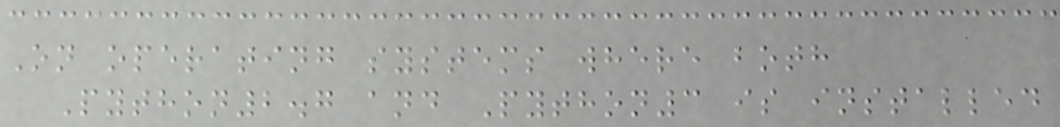On operating systems where both
Python2.7 and Python3 is installed
